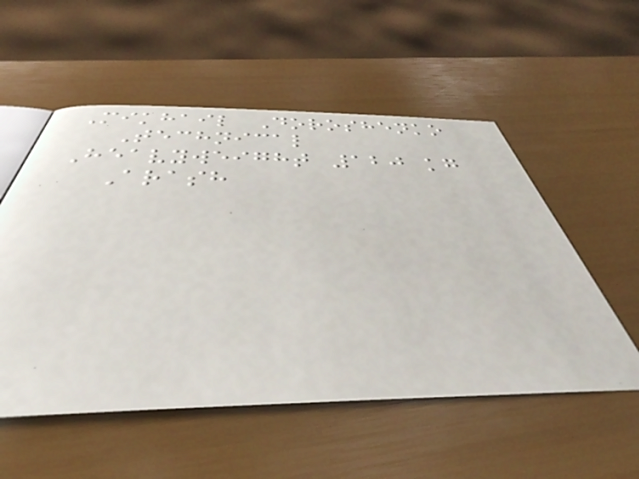Mikhail Doroshenko
Technical
Heavyweight 120 kg
Arash
